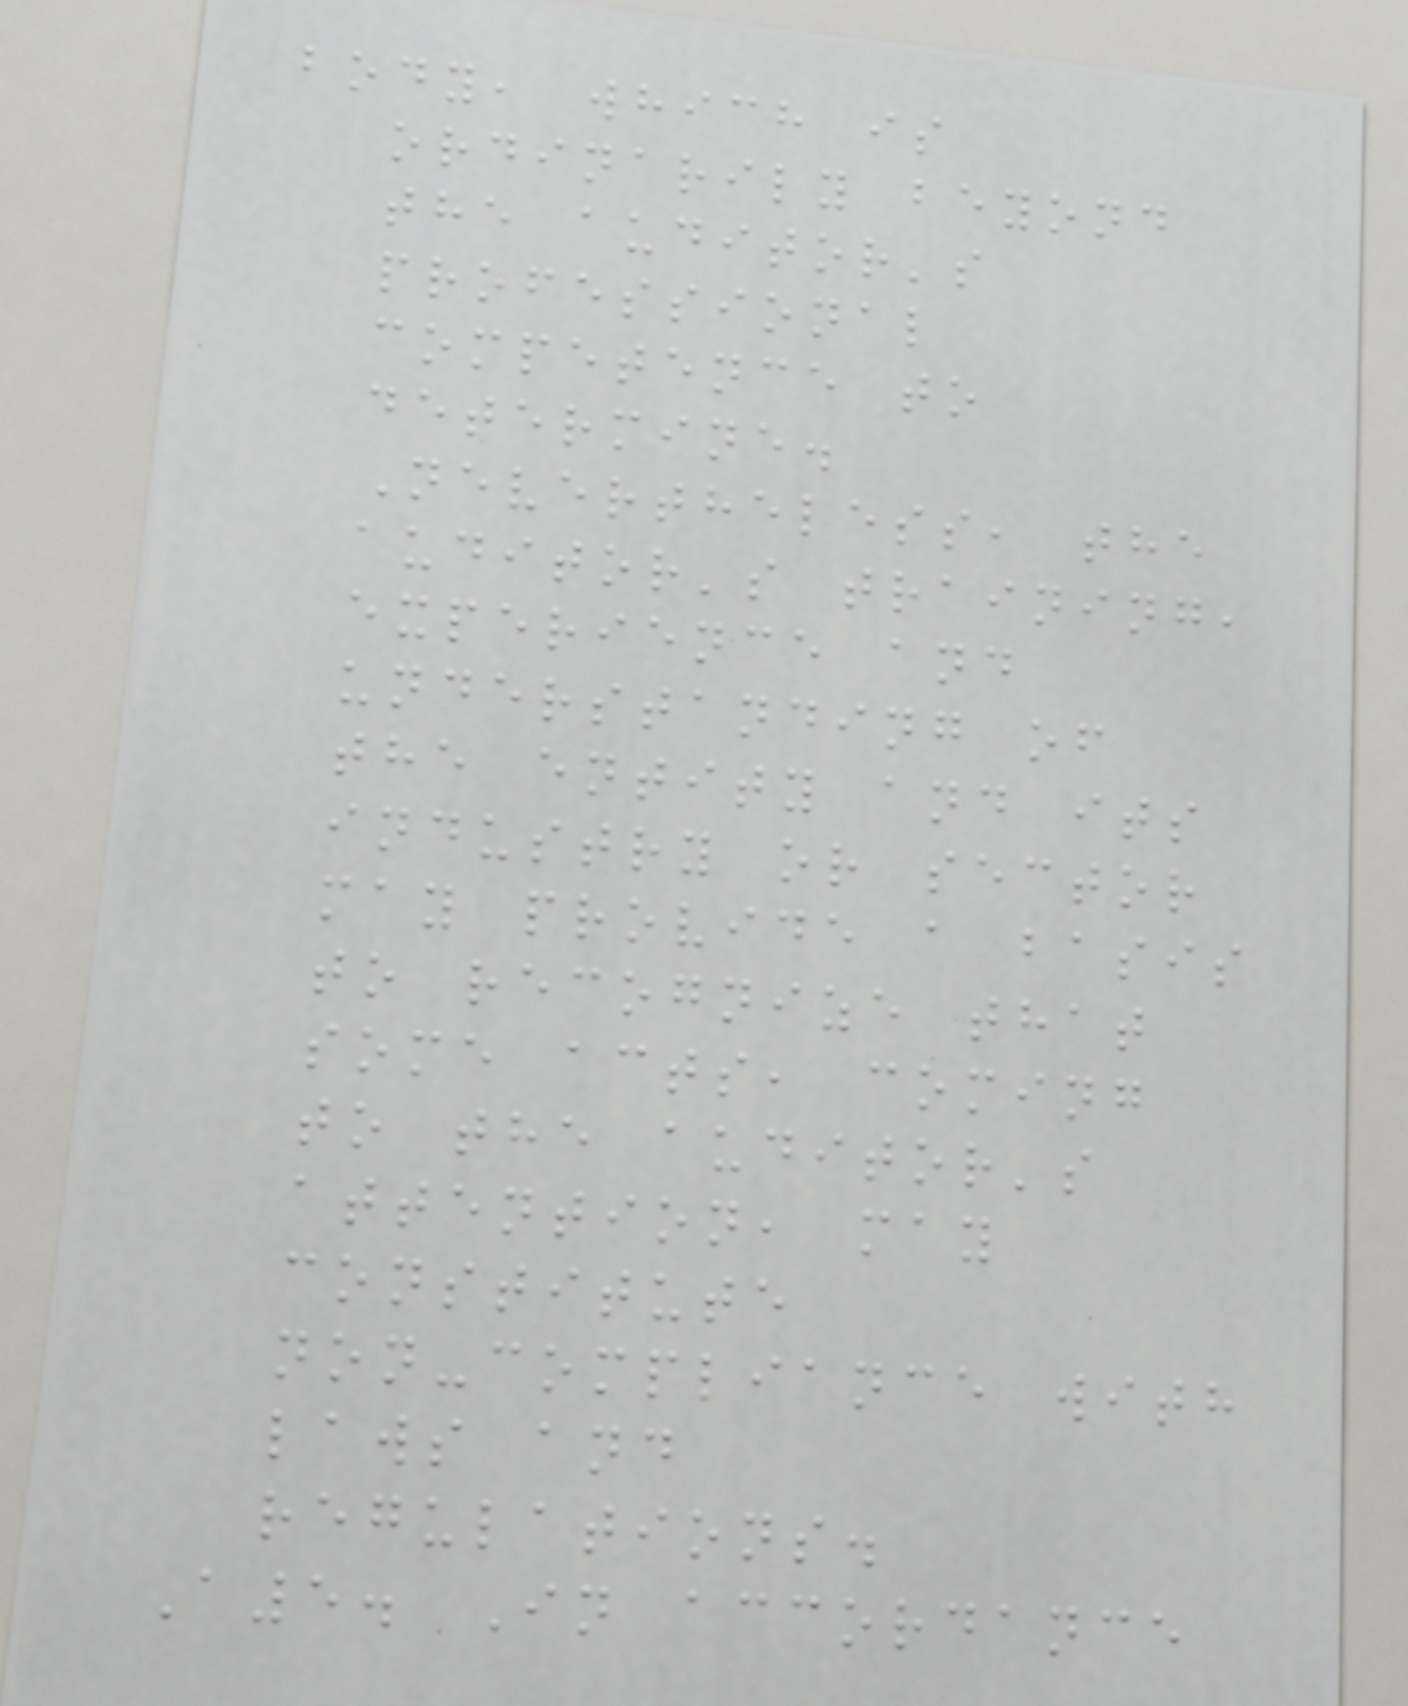body, which is
ordinarily beyond
the auditor's
professional
competence to
determine.
Nevertheless, the
auditor's training,
experience and
understanding of
the entity and its
industry or sector
may provide a basis
to recognize that
some acts, coming
to the auditor's
attention, may
constitute
non-compliance with
laws and
regulations.
A5. In accordance
